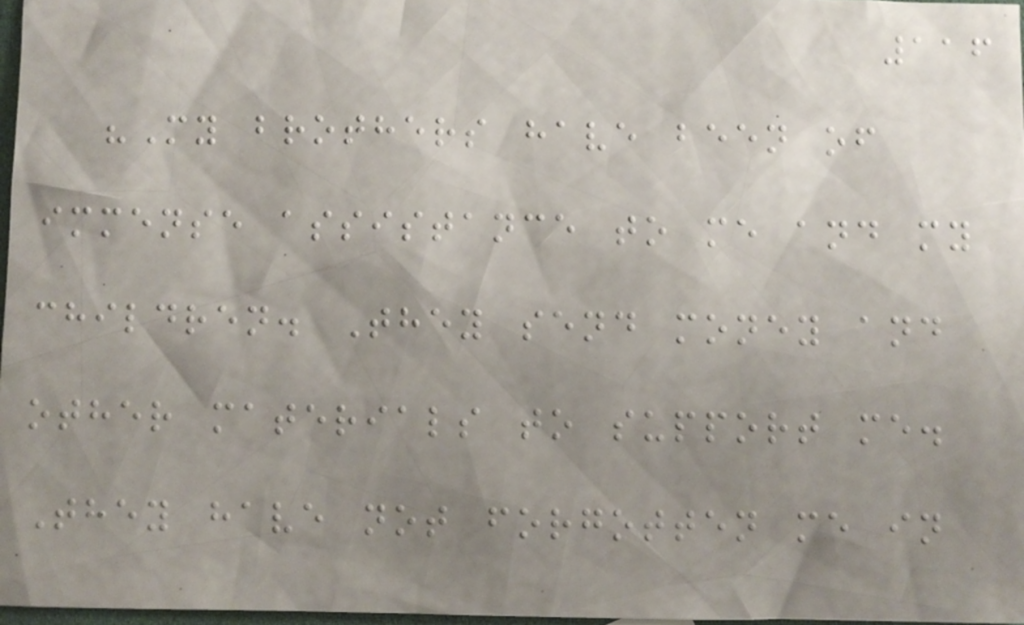116
"My brothers have been of
immense assistance to me and my
children. They send money and
other materials to support me.
They have not forgotten me in
